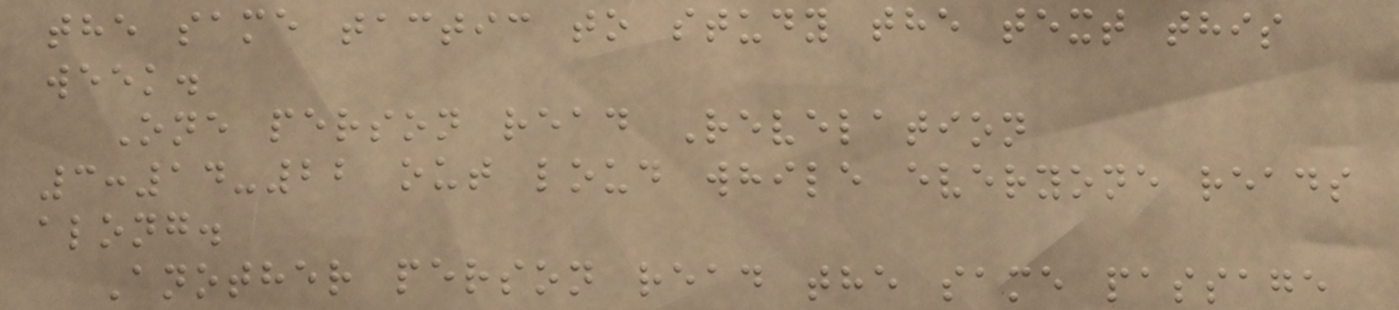the same tactic to study the text this
week.
One person read Revelation
3:14-22 out loud while everyone reads
along.
Another person read the same passage
